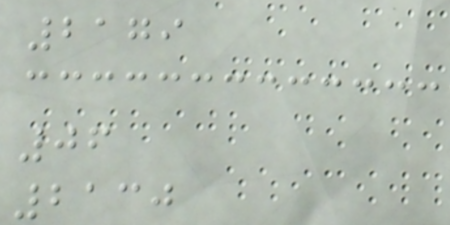2179
06
2130
